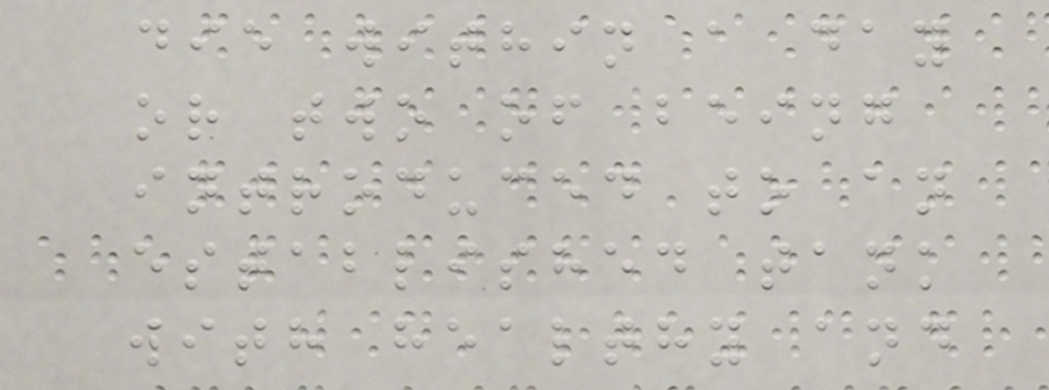die within a day
or two of being
introduced to an
established tank
with healthy and
